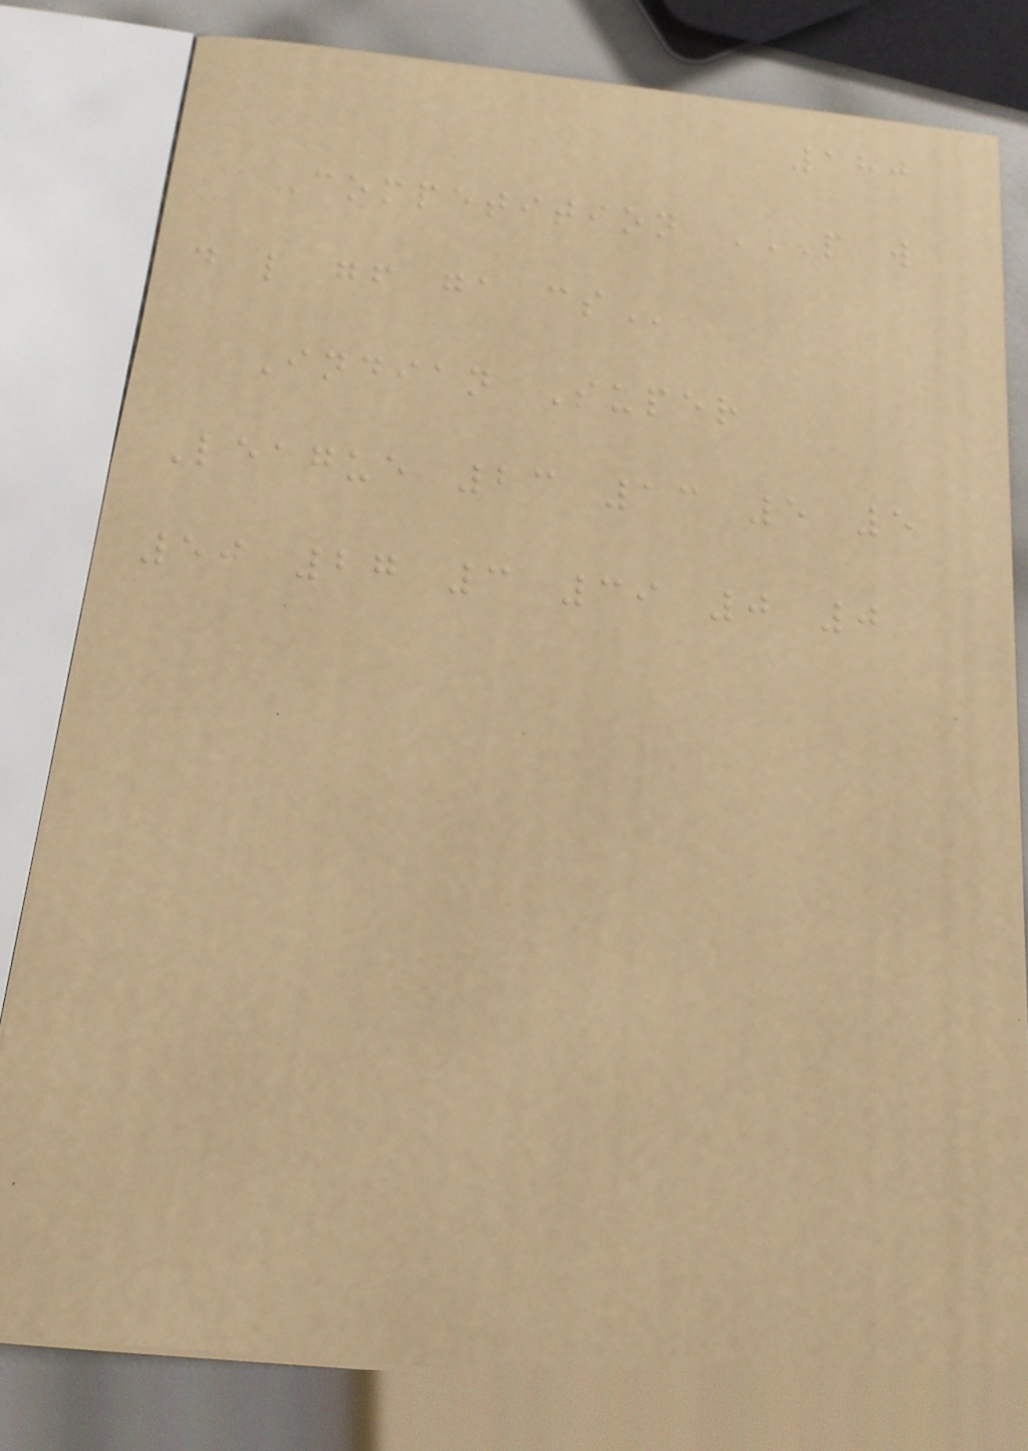180
Competition P W
D L GF GA CS
Indian Super
League 23 13 5 5
50 27 3 39 0 0
